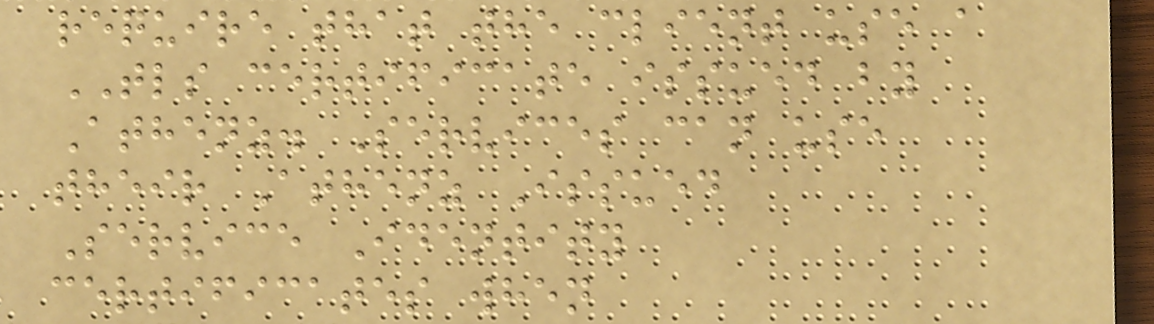require that the client use a
TLS certificate issued by
Athenz. Services can use
their Athenz Issued
Service Identity
certificates when
